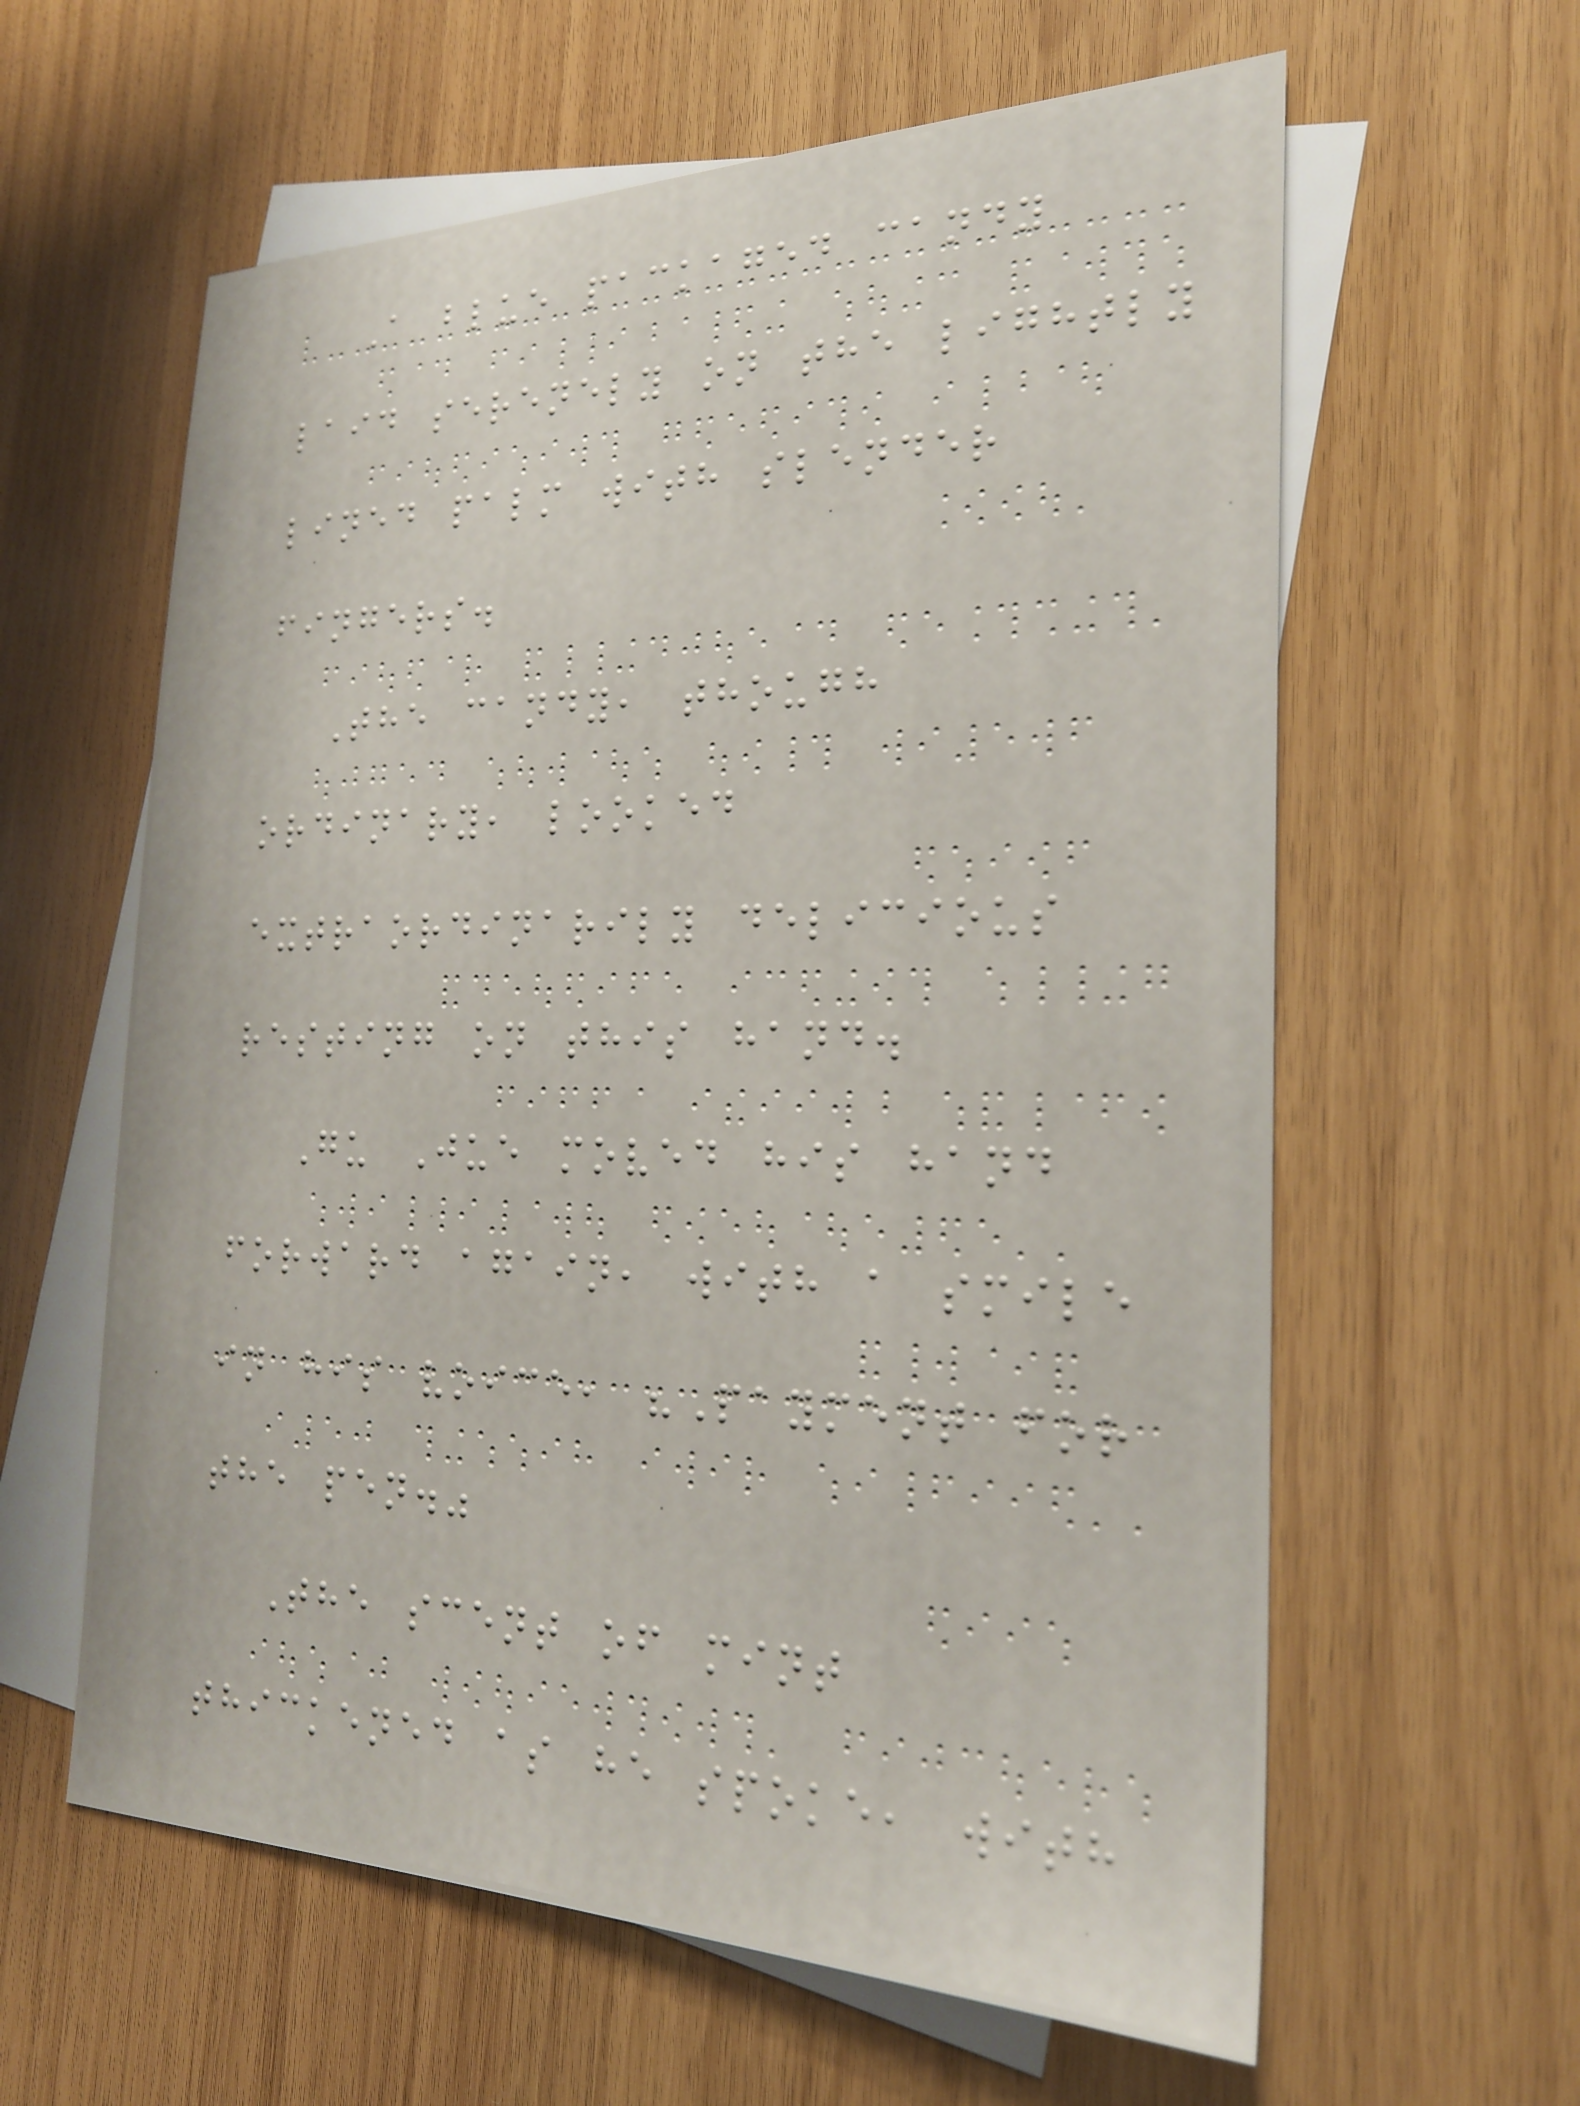A blue packaged candy
laid serenely on the lightly
lined palm with slender
fingers.
The candy, though
ordinary, looked
extraordinarily delicious
resting on this hand.
Gu Jue moved his hand
forward again, with a smile
in his voice, "Payment for
the pen."
The scent of mint
thickened as he spoke, with
